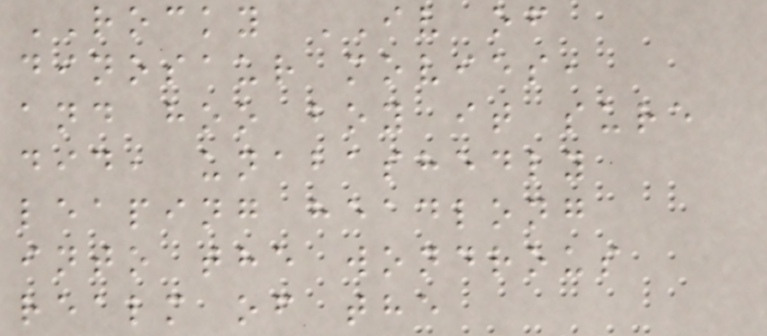ROCKY IV of
dinosaur movies,
and hoo boy it sure
did, unabashedly
leaping headlong
into the wondrous
realm of the
